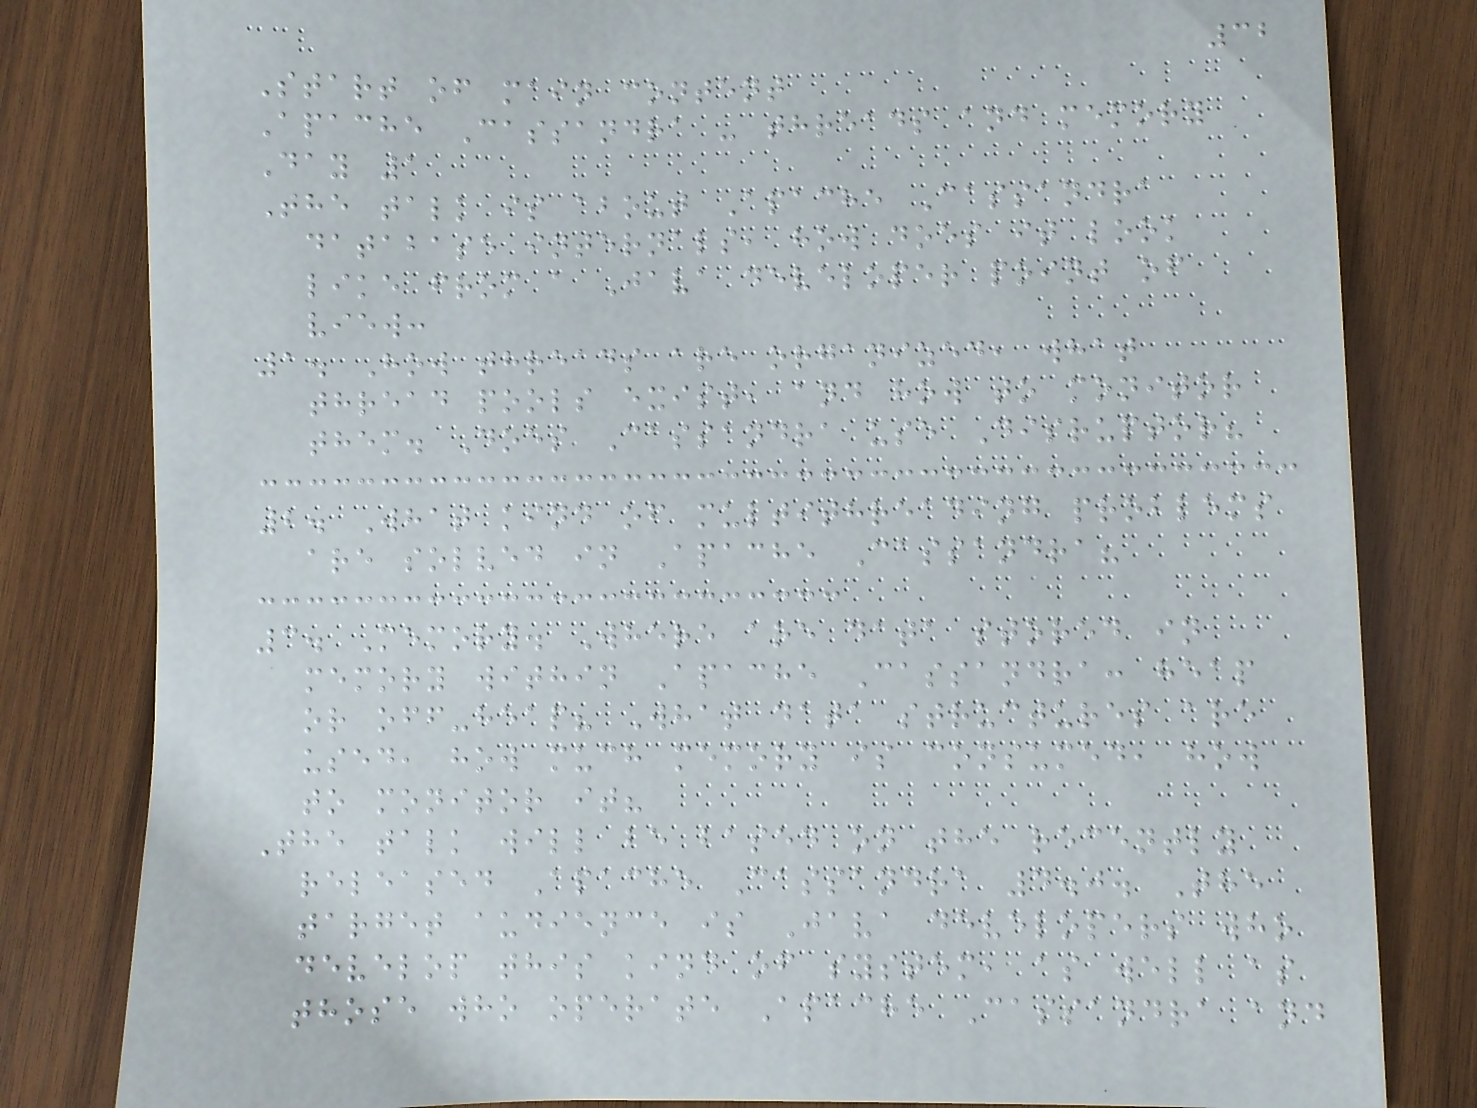32
Start of main content
Apache Cassandra - threads and memory
Day 1
The talk is about Apache Cassandra
database internals, how does it look
like from a Java developer point of
view:
1. How threads are organized, what
thread pools exist, and how to monitor
them. Does Cassandra use Disruptor?
2. What kind of multithreading problems
are solved in Apache Cassandra?
3. Memory. Where are data stored in
memory within Apache Cassandra: heap
or off-heap? What data structures are
used, how much memory is consumed, how
to monitor it?
The talk will be based on the recently
released Apache Cassandra 4.0. The
target audience is Java developers who
develop this kind of system, as well as
those who operate Apache Cassandra and
